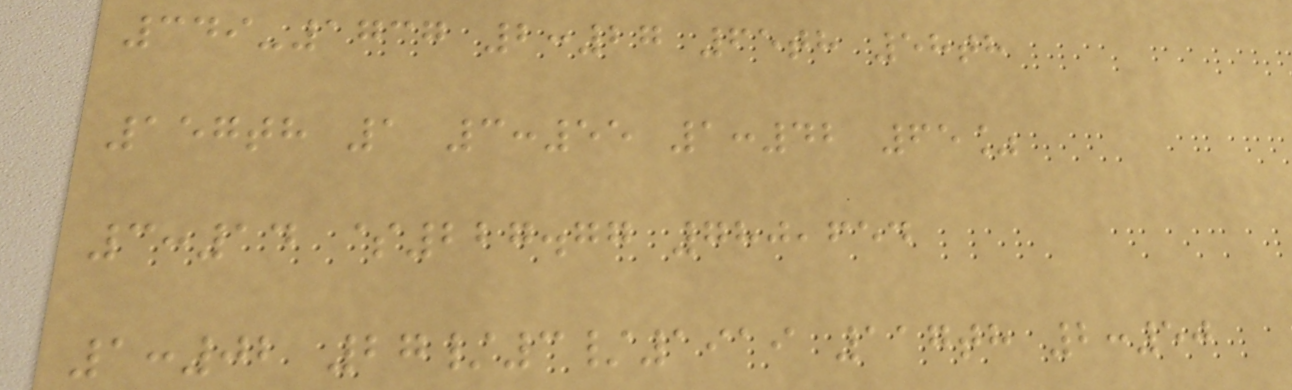349-1737 2:27 65th 58th
157th 1 3:55 1:42 65%
3:14 $227.77 780,654
1:02 27/3/1919 117th 2:50
